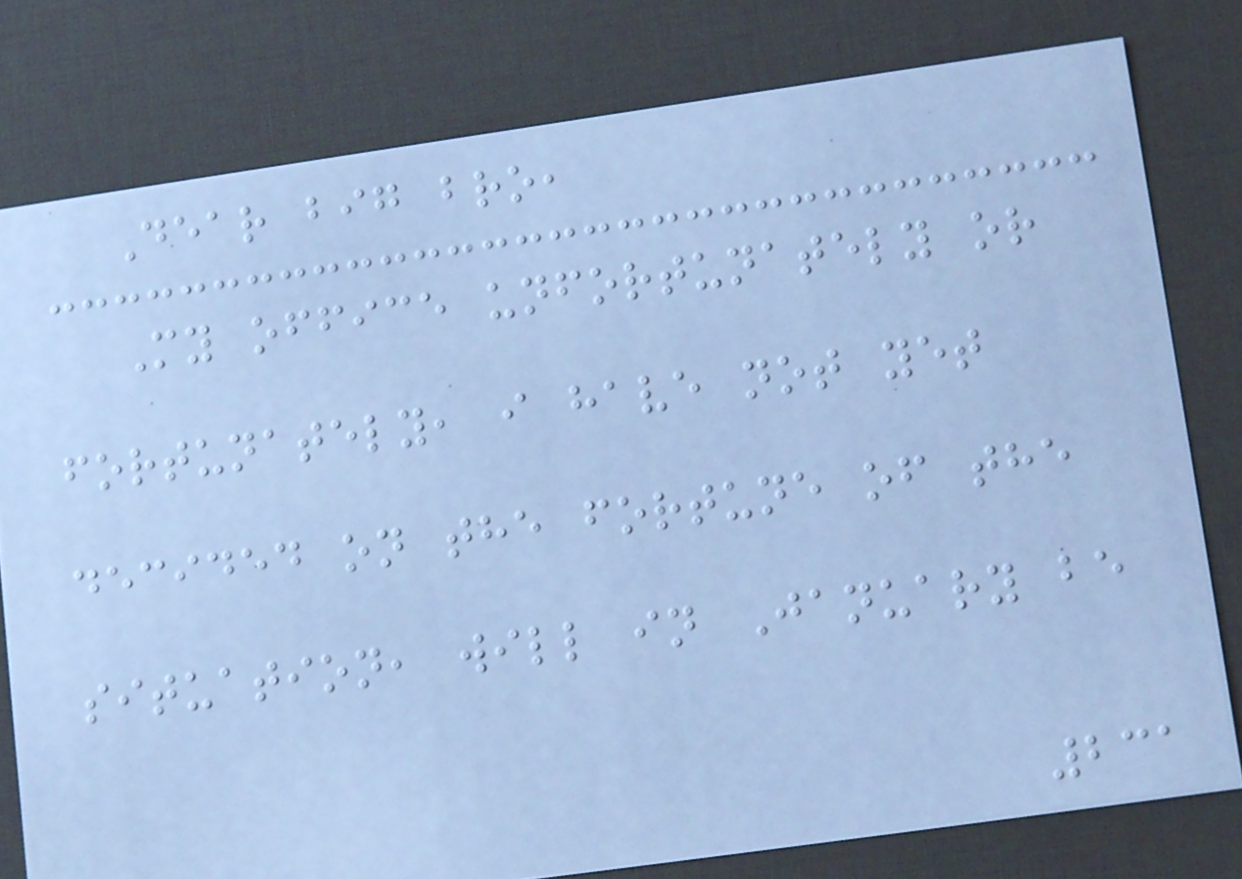Dear big bro,
My office unfortunately or
fortunately, i have not yet
decided on the fortune of the
situation, will in January be
231
